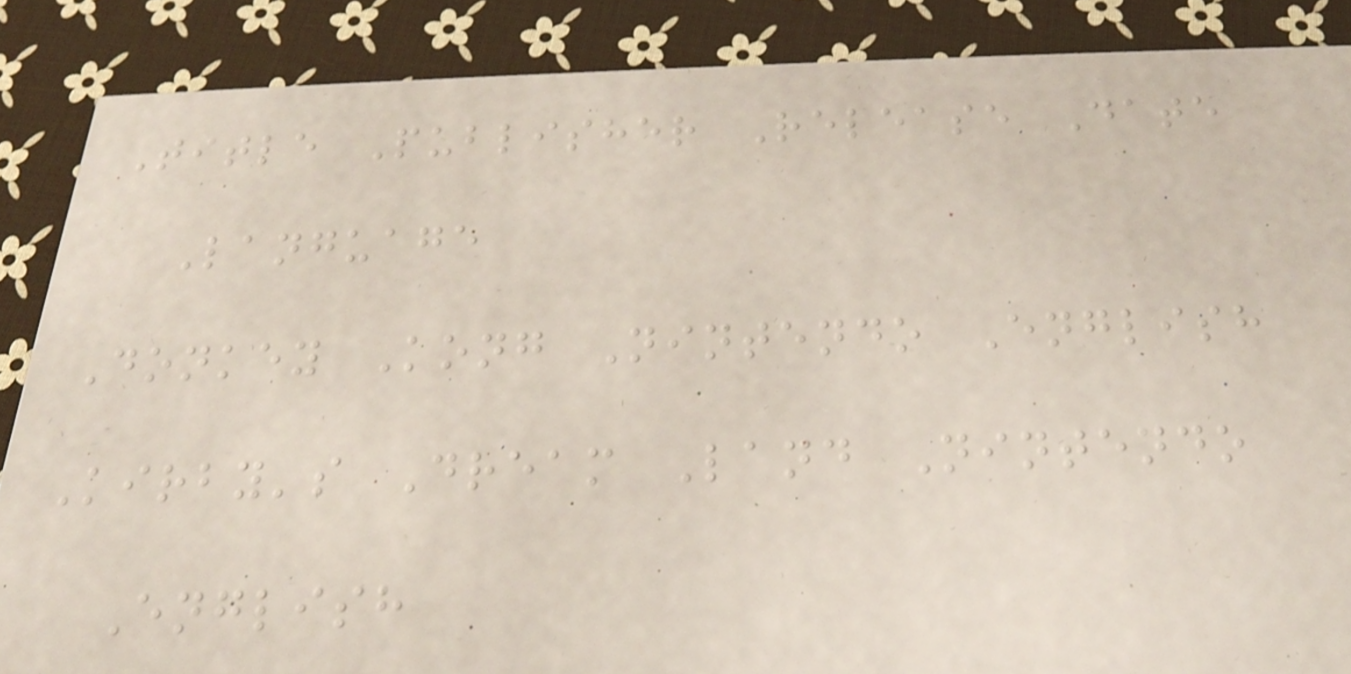Title Publisher Release Date
Language
Donkey Kong Nintendo English
Kirby's Dream Land Nintendo
English
